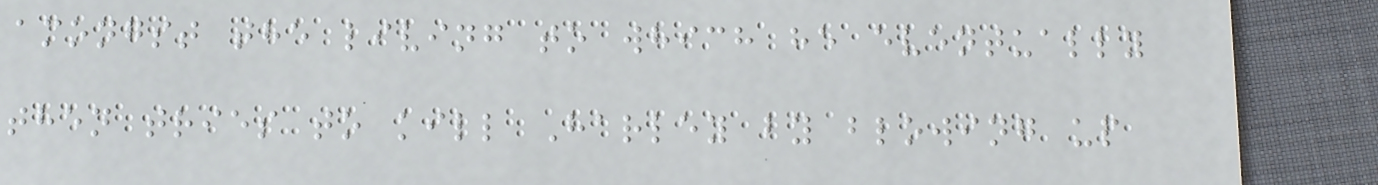amongst the living to which he eventually
then tries to kill Harley by blowing up
